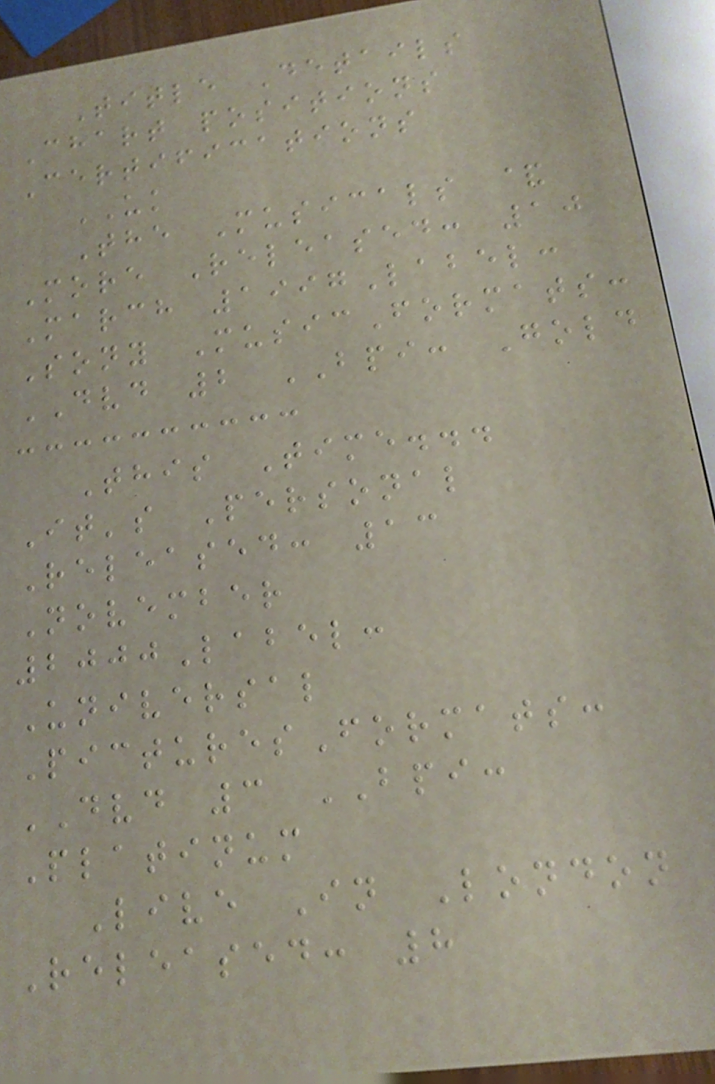Title Details
Chart positions
Certifications
UK
The Musicals &
More Released: 10
March 1997Label:
Sony MusicFormats:
DVD 2 BPI: Gold
This Time...
It's Personal
Released: 13
November
2000Label:
Universal
PicturesFormats:
DVD 3 BPI:
Platinum
Live In London
Released: 8
